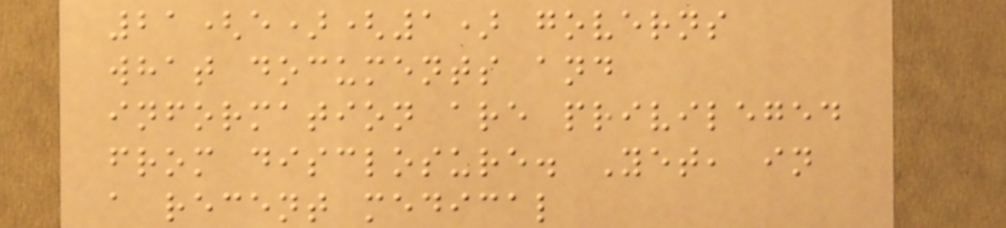21(e)(1) governs
what documents and
information are privileged
from disclosure. Yet, in
a recent medical
